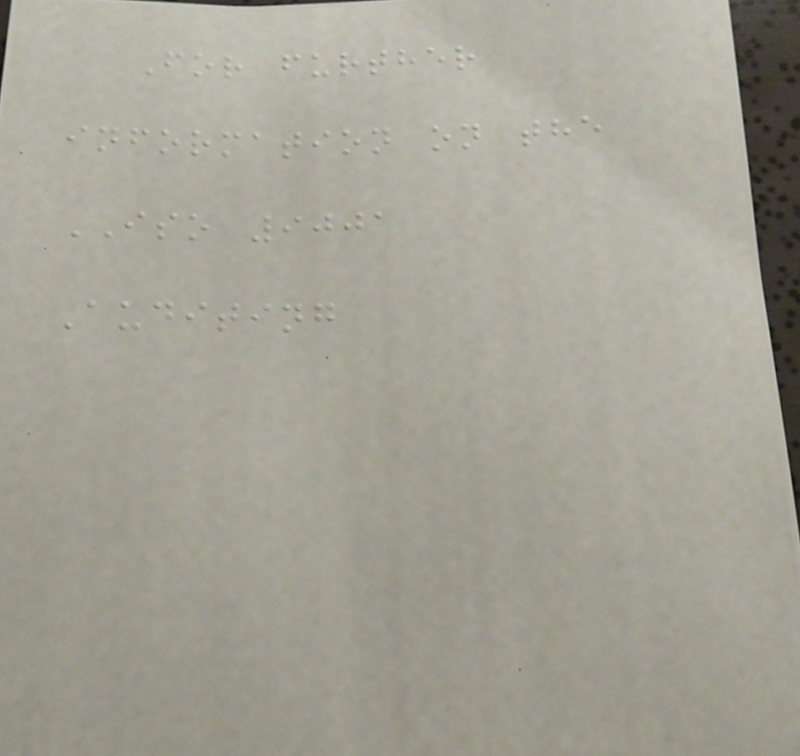For further
information on the
ISO 9001
Auditing
